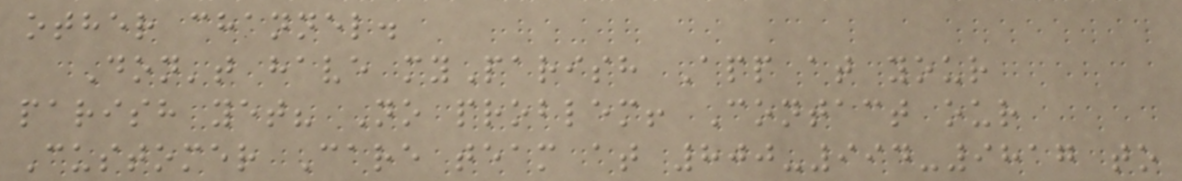other channel.
Don't have myParish App at your
parish yet? No problem! Contact our
Customer Care team at 800-994-9817 to
